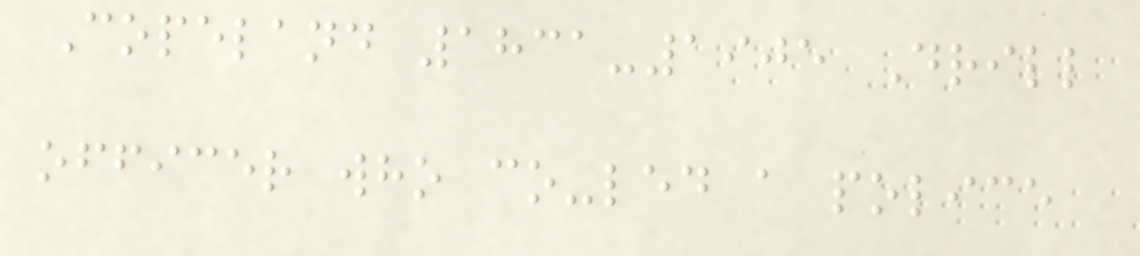Copeland 1831-1905 Drill
officer who co-led a police
